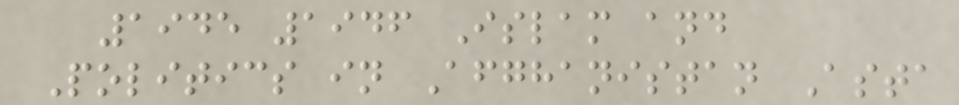1945 1946 Islam and
Politics in Afghanistan Asta
